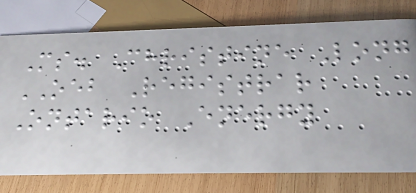Ms. Christine Long
OEB Registrar
Ontario Energy
